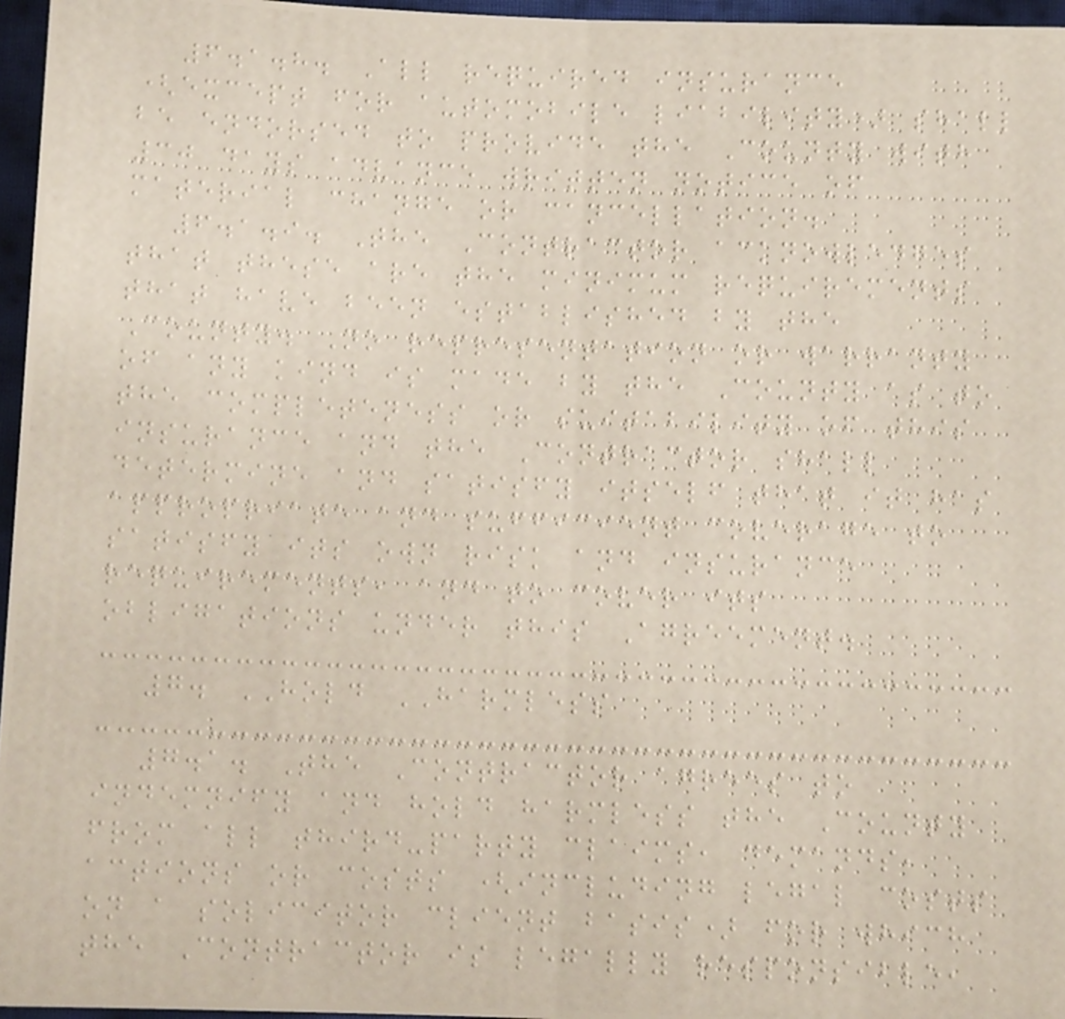6.1.8. All required insurance
(except for automobile liability) shall
be endorsed to provide the County with
30 days advance written notice of
material change or cancellation.
6.1.9. The Contractor acknowledges
that these are the minimum requirements
that have been established by the
County. No representation or warranty
of any kind is made by the County as to
the completeness or suitability of this
insurance and the Contractor shall
determine and satisfy itself that it has
appropriate and sufficient coverage to
satisfy its own risk and insurance
requirements, and to cover its
obligations under this Agreement.
7. HOLD HARMLESS
7.1. The Contractor agrees to
indemnify and hold harmless the County
from all third-party claims, demands,
actions or costs (including legal costs
on a solicitor client basis) for which
the Contractor is legally responsible,
